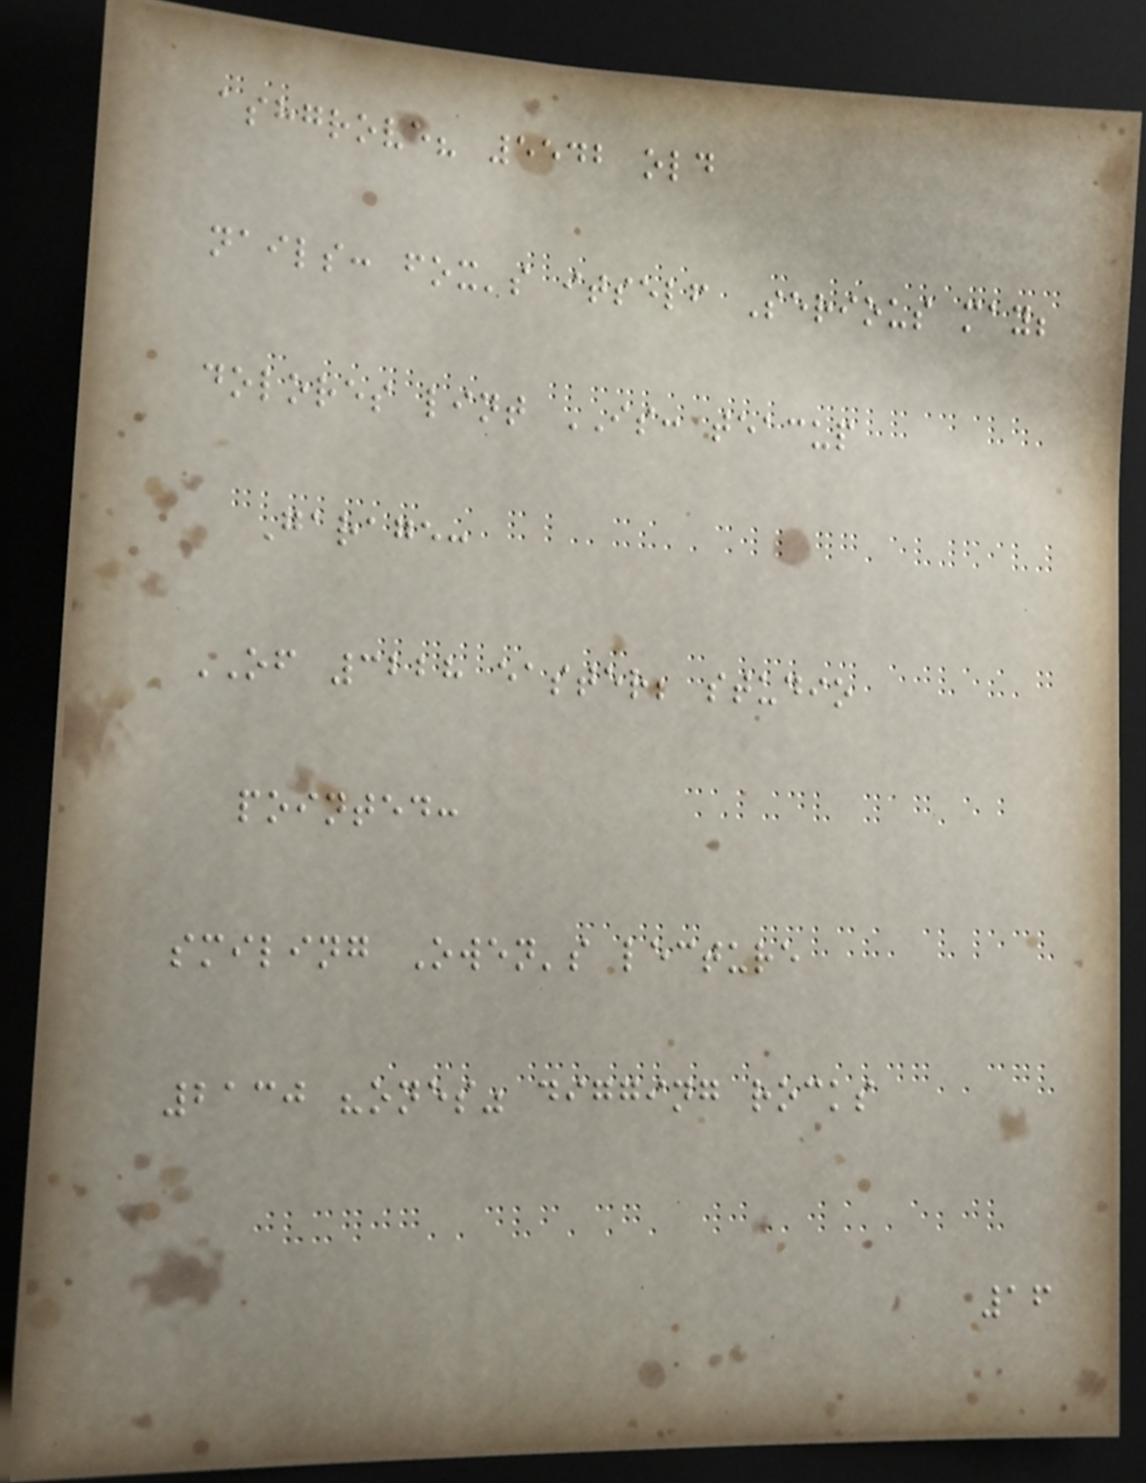ashgrove? 5542 old
nails: fox's itself Serious may;
dolores lint IS: teacup
Garage:
OF 3228 easter; studio
pointed:
smiling Owen's lecture
2130 "ones" digging rocks
16
